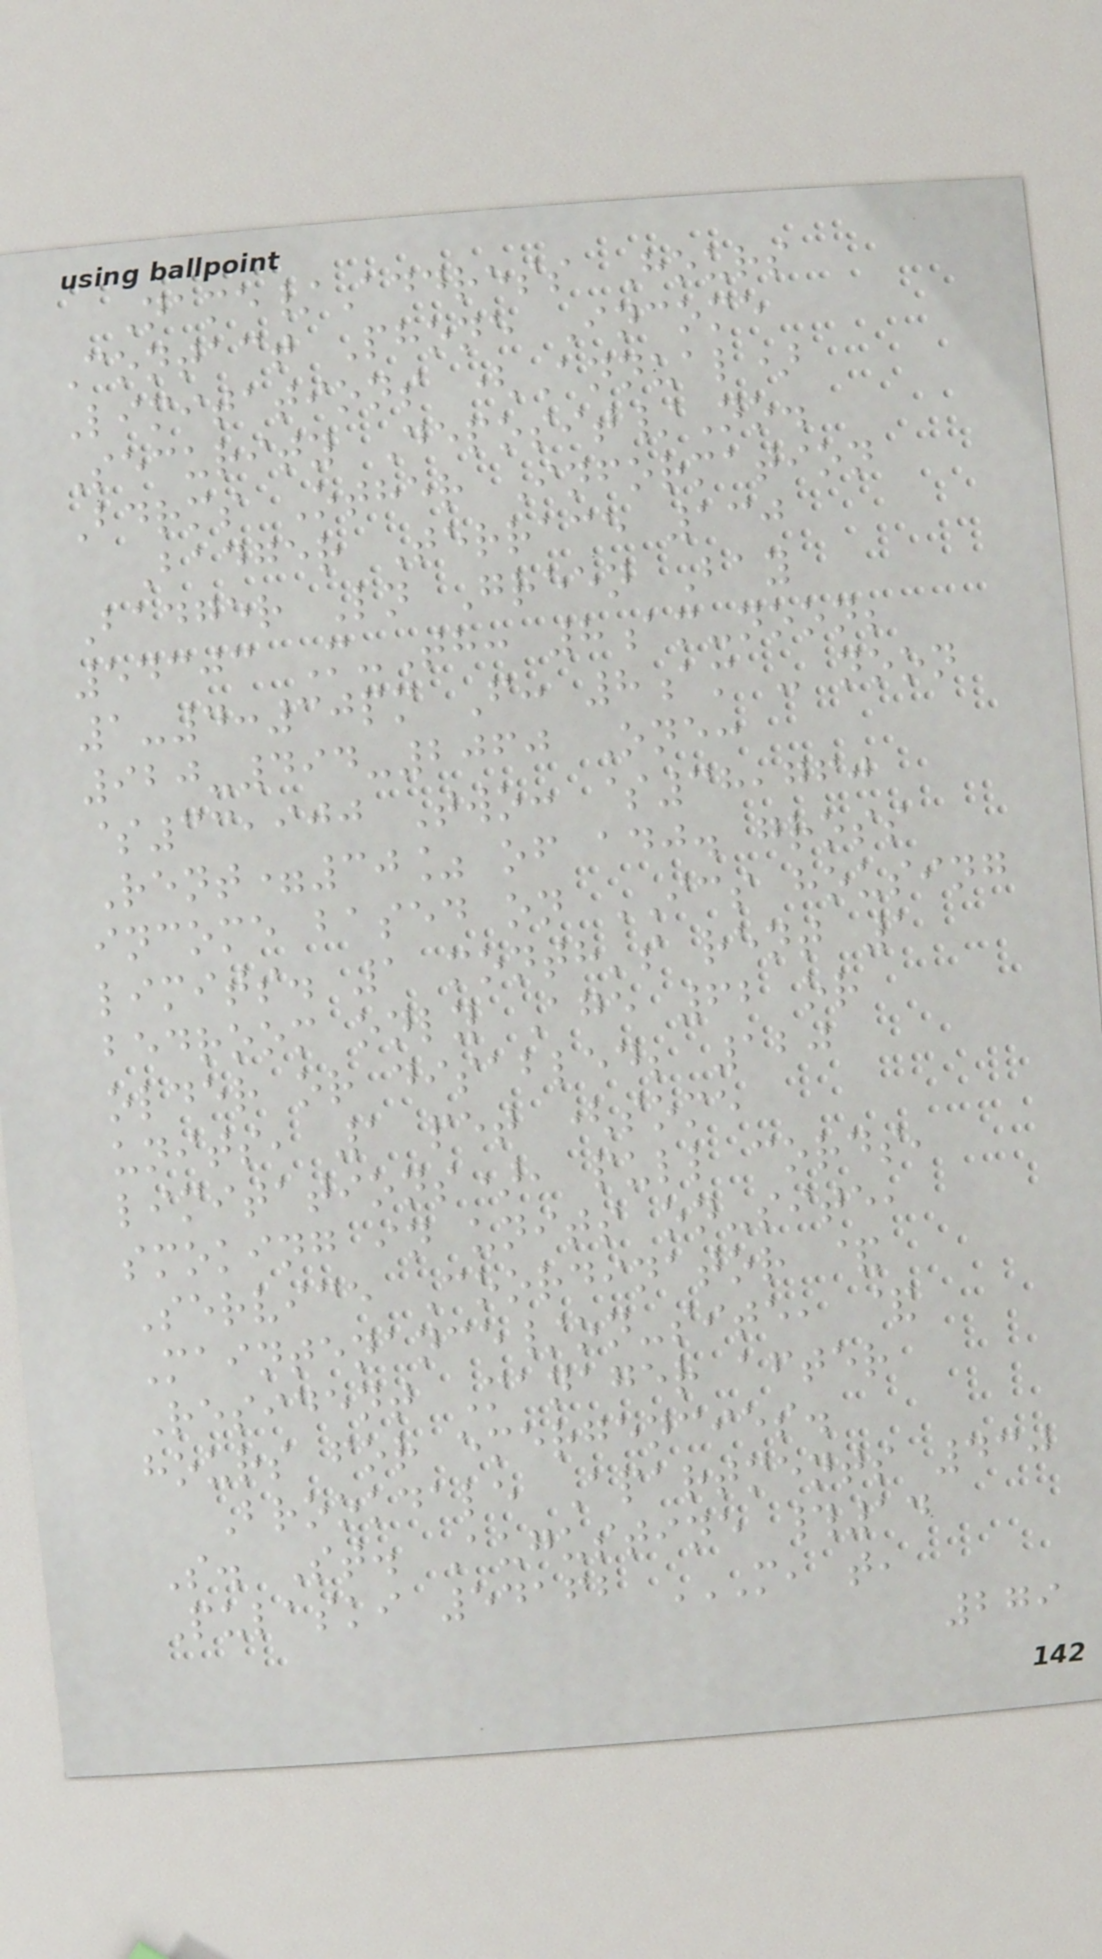Name/Address Hours
Contact Phone Income
Limitations (Annual)
Security Deposit/No.
Bdrms Other Information
Badger Terrace 130
Badger Ln Green Bay
54303 M-Th: 8am-noon;
1-4:30pm F: 8am - noon
920-494-2060 One:
$33,900 Two: $38,760
Rent=30% of adj. gross
income based on ICS housing
limits. 1 month's rent 1
bedroom only Age 62 or
older or disabled; 120
units, 1 pet (some
limitations), pull cords,
smoking in units on-site,
Service Coordinator &
Maintenance/on-site, &
Resident Manager after
hours for emergencies.
Brookdale Apartments 430
S. St. Augustine #14
Pulaski 54162 M, T,
279
